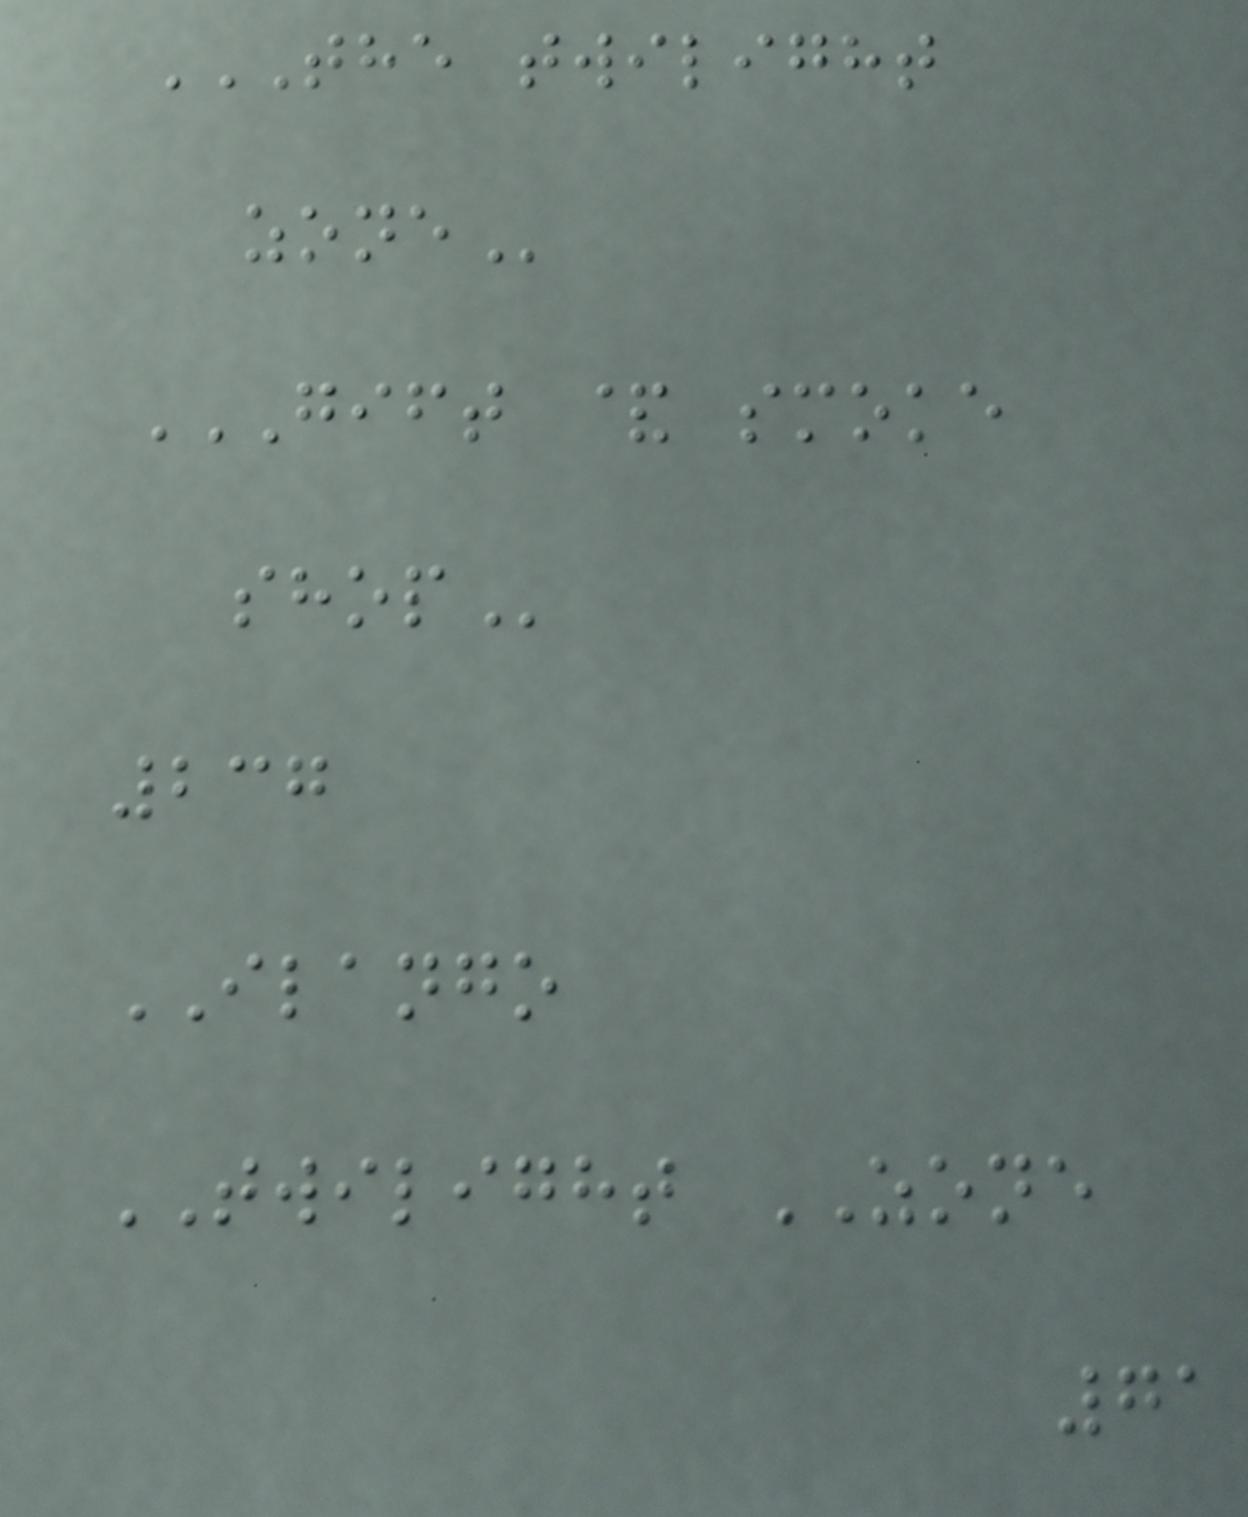THE TWILIGHT
ZONE
GIFT & SMOKE
SHOP
237
ILANGO
TWILIGHT ZONE
71
